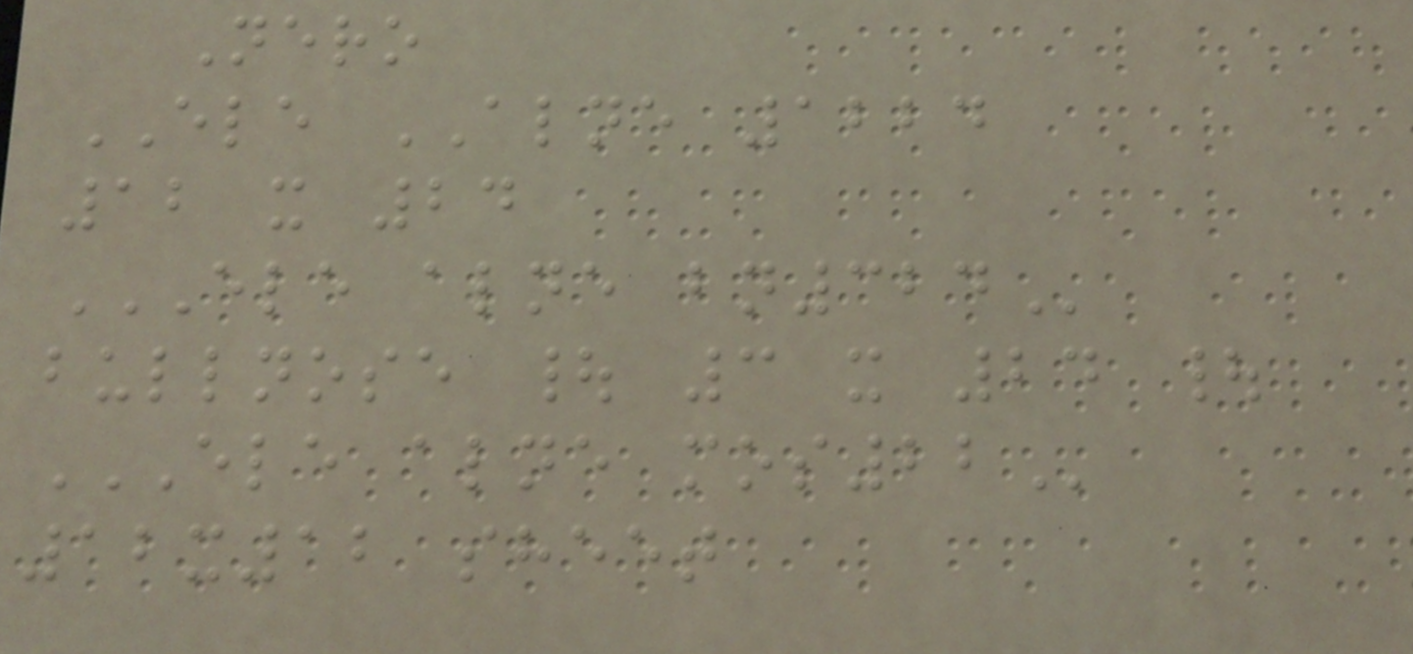Nero
ELE ALNE 1224
12 x 24
ELE ALNE BN324
bullnose | 3 x 24 |
ELE ALNE MOS22
12x12 sheet
